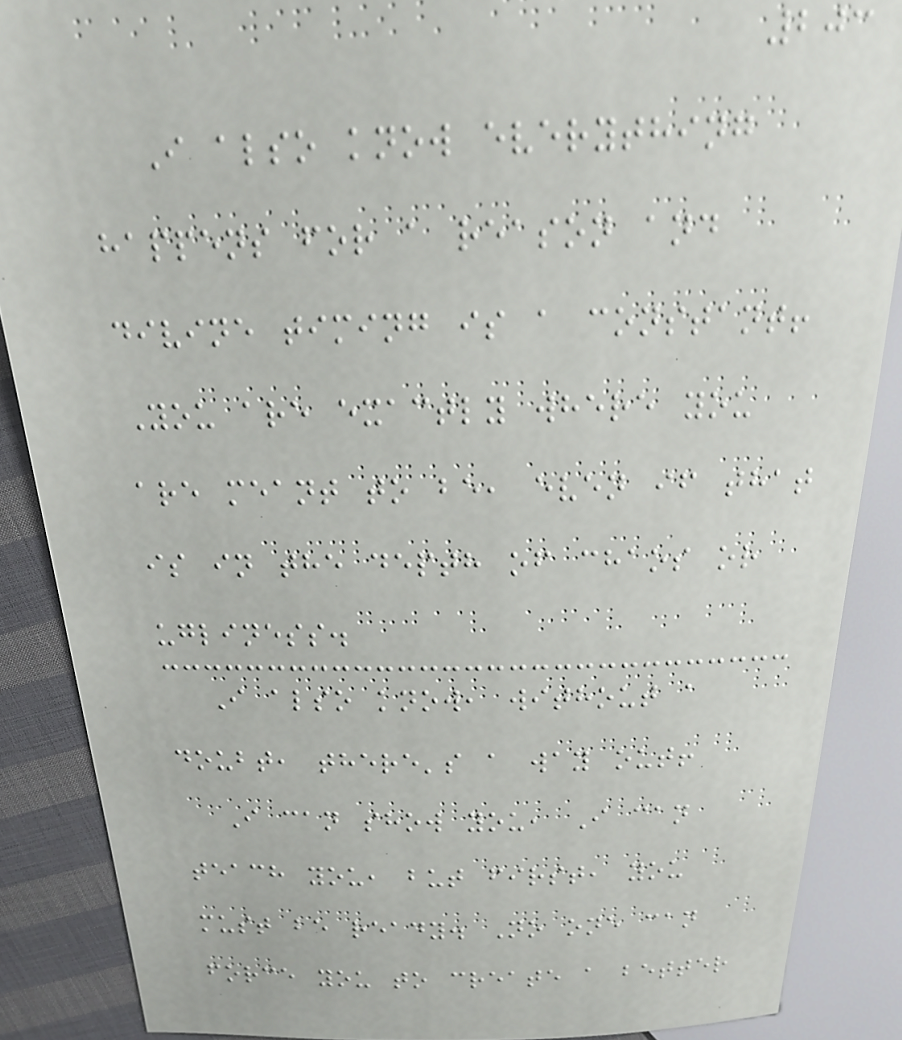203
I also know everything
happens for a reason and
divine timing is a constant!
You are exactly where you
are meant to be, even if that
is in the depth of chaos or
ugliness.
I also know, without a
doubt, there's a way out!
I can show you, I can
teach you, but first, you
must be ready. No one can
force you to create a better
